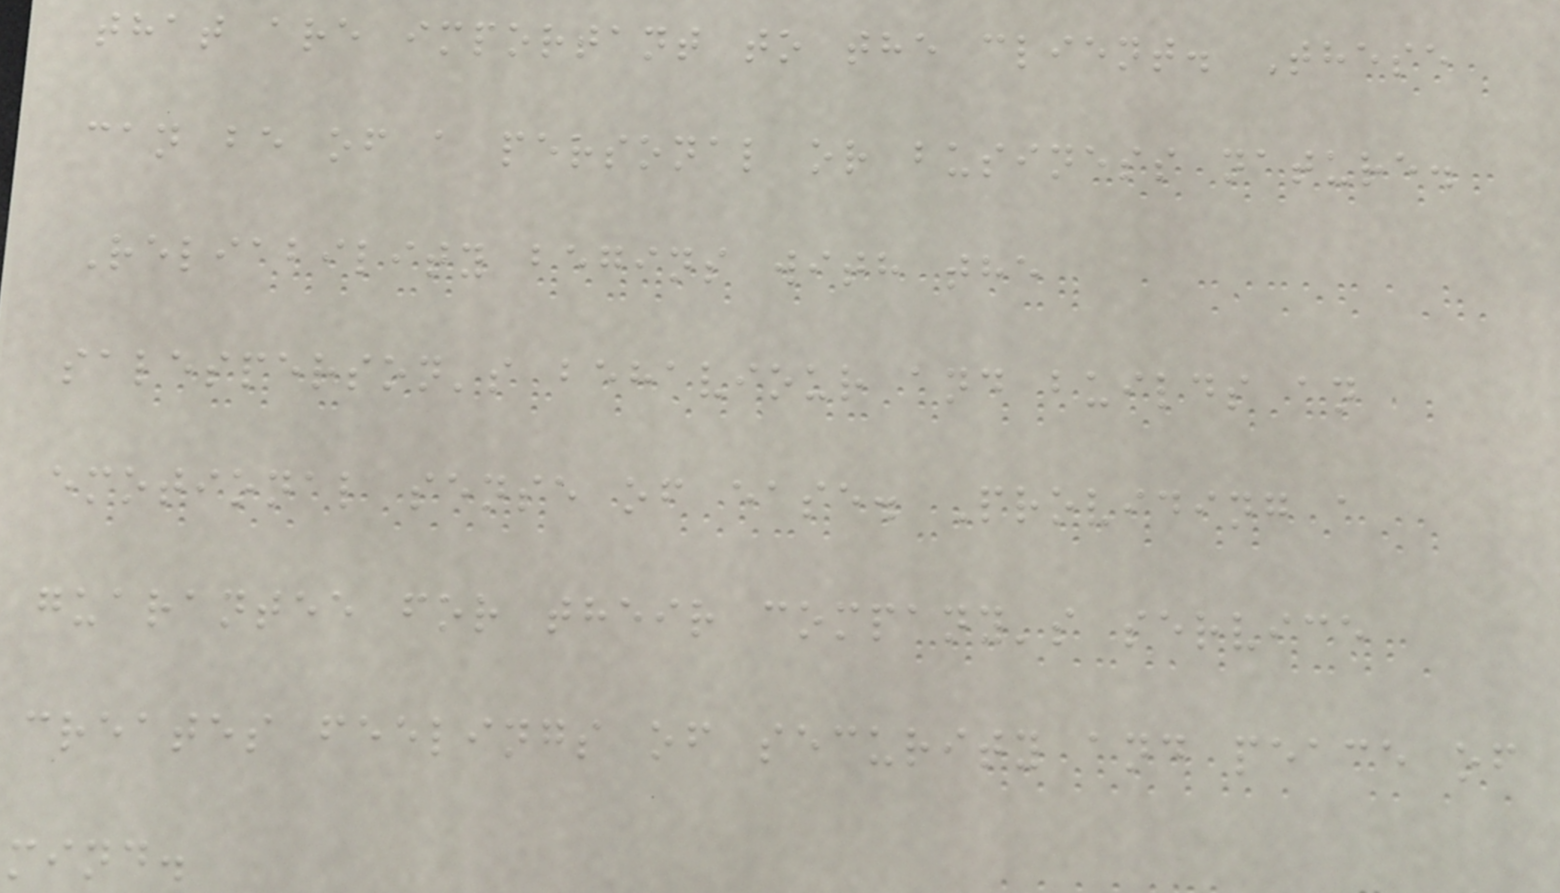that are important to the client. These
can be of a personal or business nature.
Reliability begins with the
salesperson's behaviour and builds an
emotional sense of ease. Providing a
guarantee for their company's service
creates feelings of security and peace of
mind.
